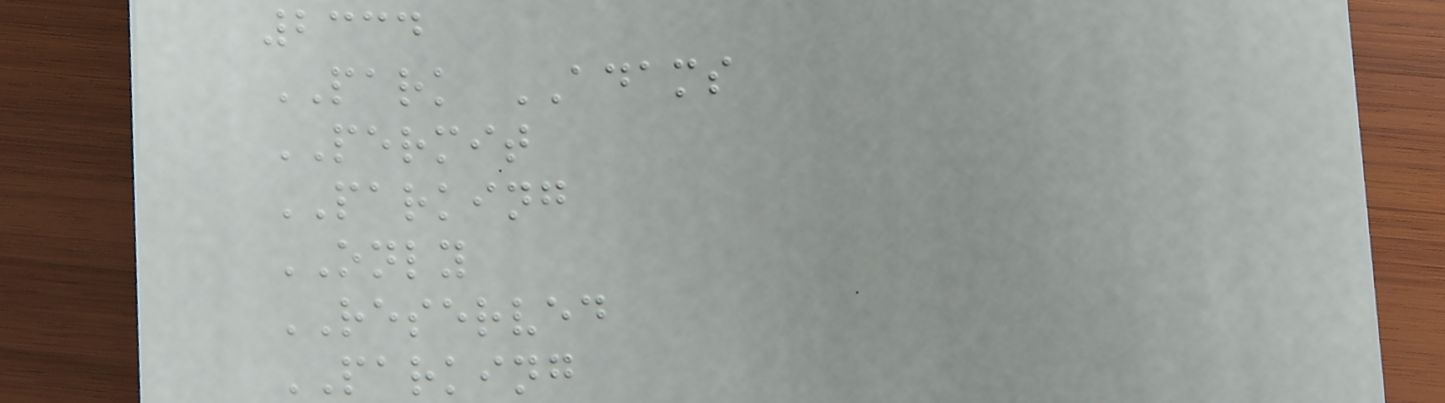2334
PARK ADAMS
PERMIT
PARKING
ONLY
RESERVED
PARKING
